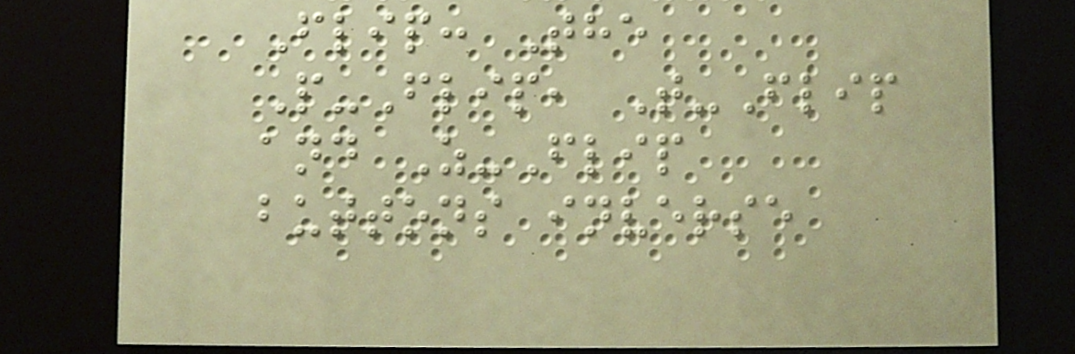Flip: The
P-Flip, T-Flip
and Z-Flip
buttons inverse
